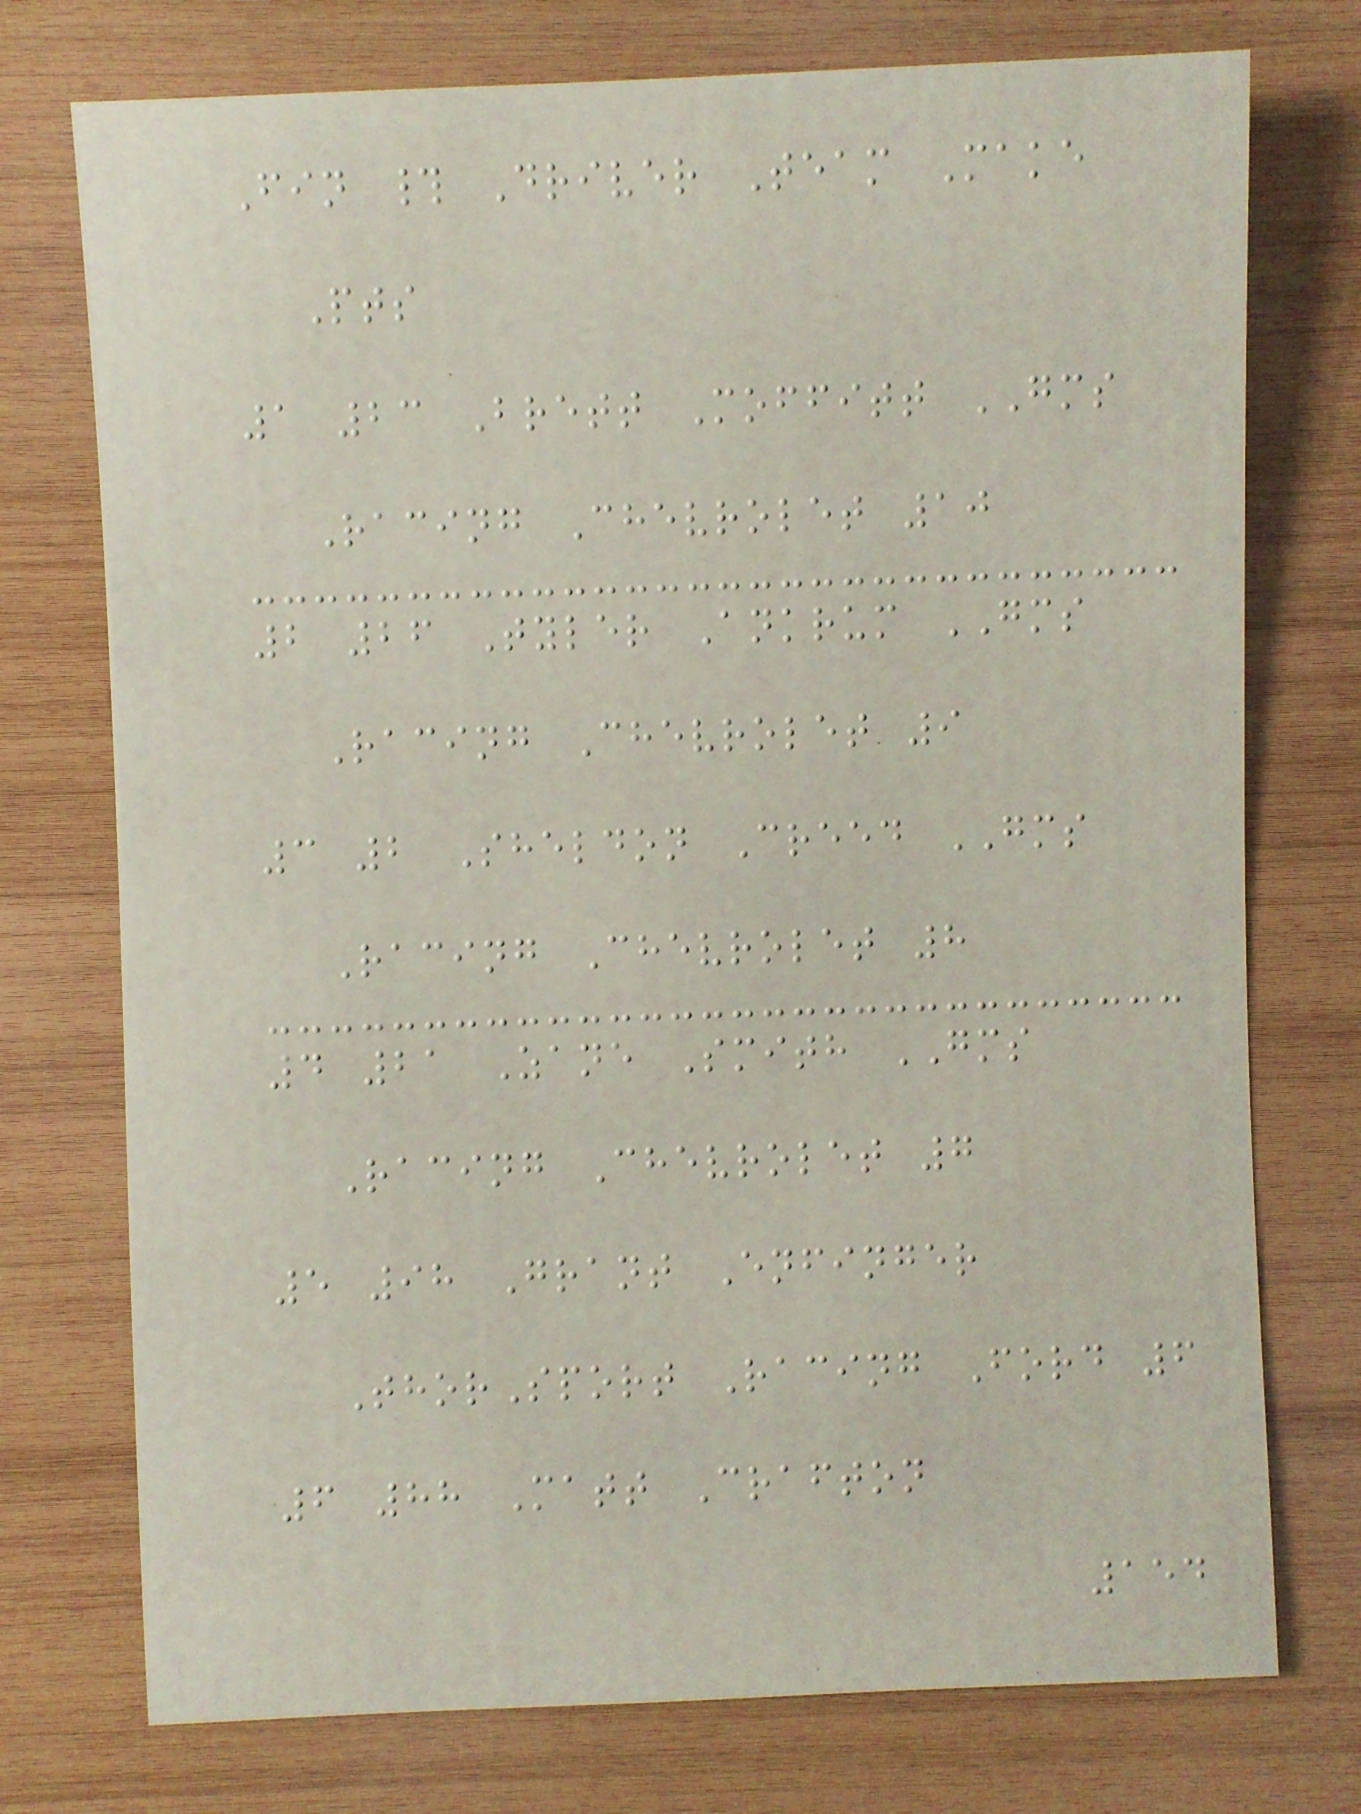Fin # Driver Team Make
Pts
1 23 Brett Moffitt GMS
Racing Chevrolet 10
2 26 Tyler Ankrum GMS
Racing Chevrolet 9
3 2 Sheldon Creed GMS
Racing Chevrolet 8
4 21 Zane Smith GMS
Racing Chevrolet 7
5 98 Grant Enfinger
ThorSport Racing Ford 6
6 88 Matt Crafton
154
